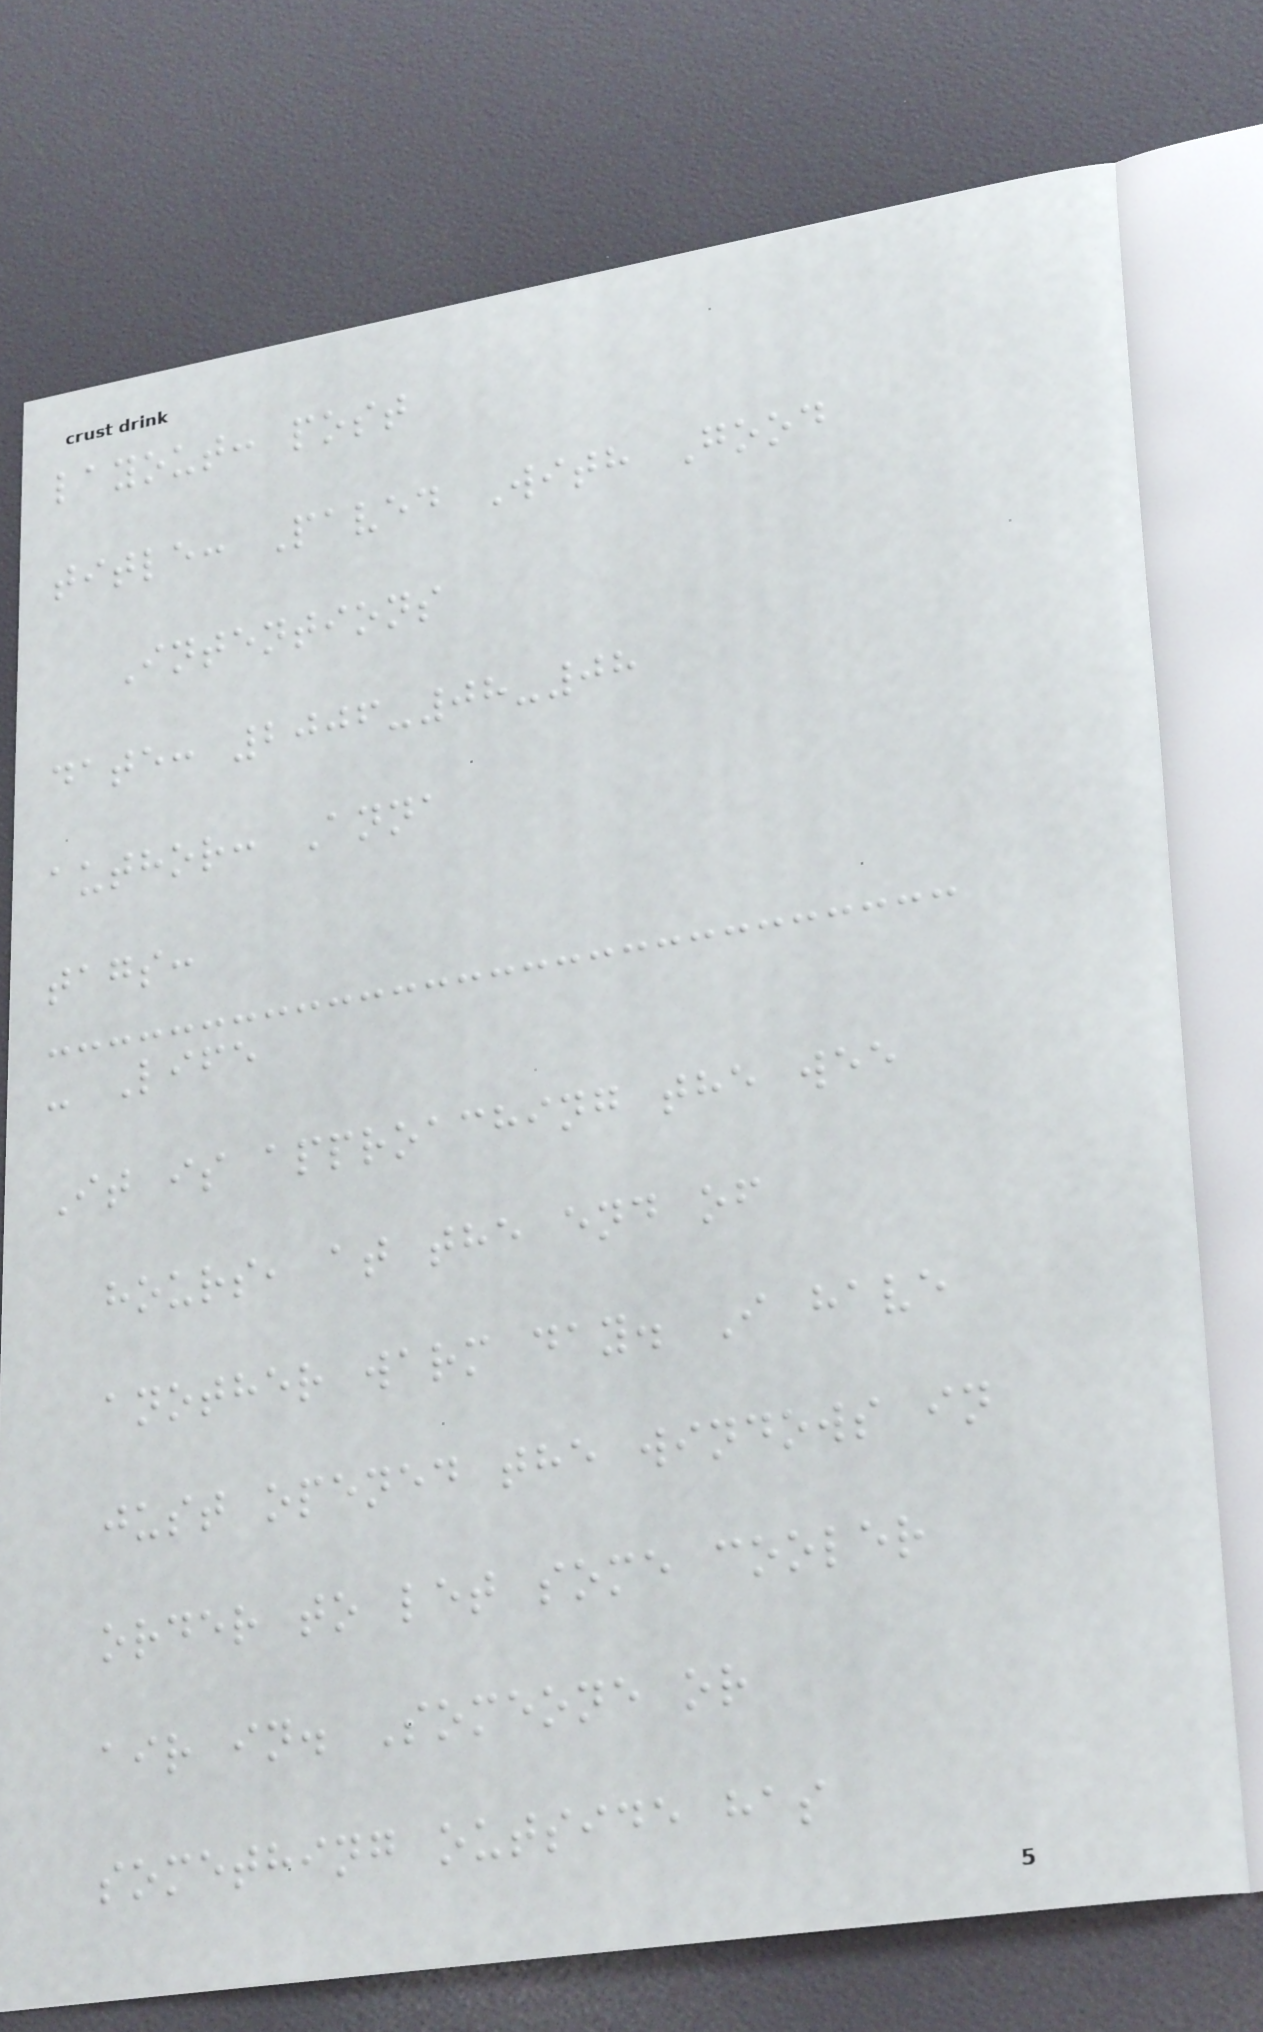layout: post
title: Paved With Good
Intentions
date: 2006-08-08
author: Anna
tags:
- Life
It is approaching the wee
hours, at the end of
another warm day. I have
just opened the windows in
order to let some cooler
air in. Someone or
something outside has
